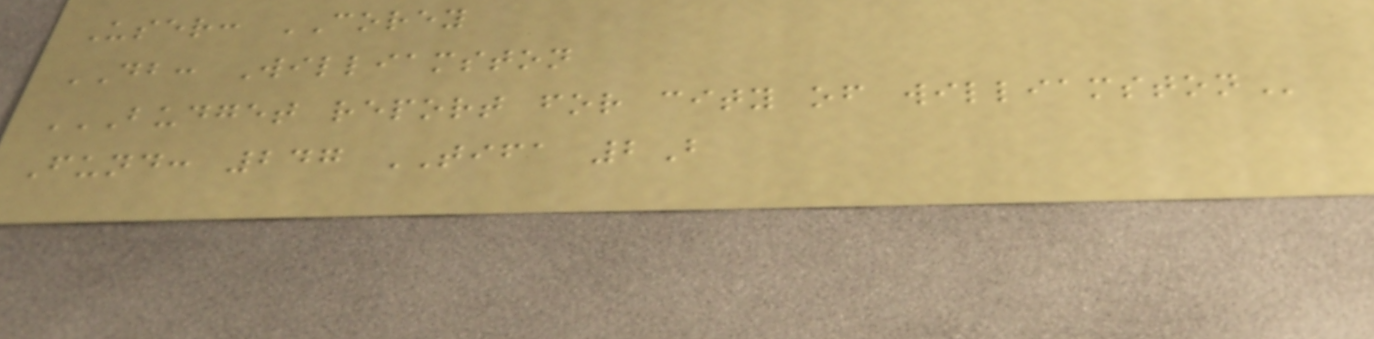User: COREY
DB: Williamston
BUDGET REPORT FOR CITY OF WILLIAMSTON
Fund: 247 TIFA 2B
